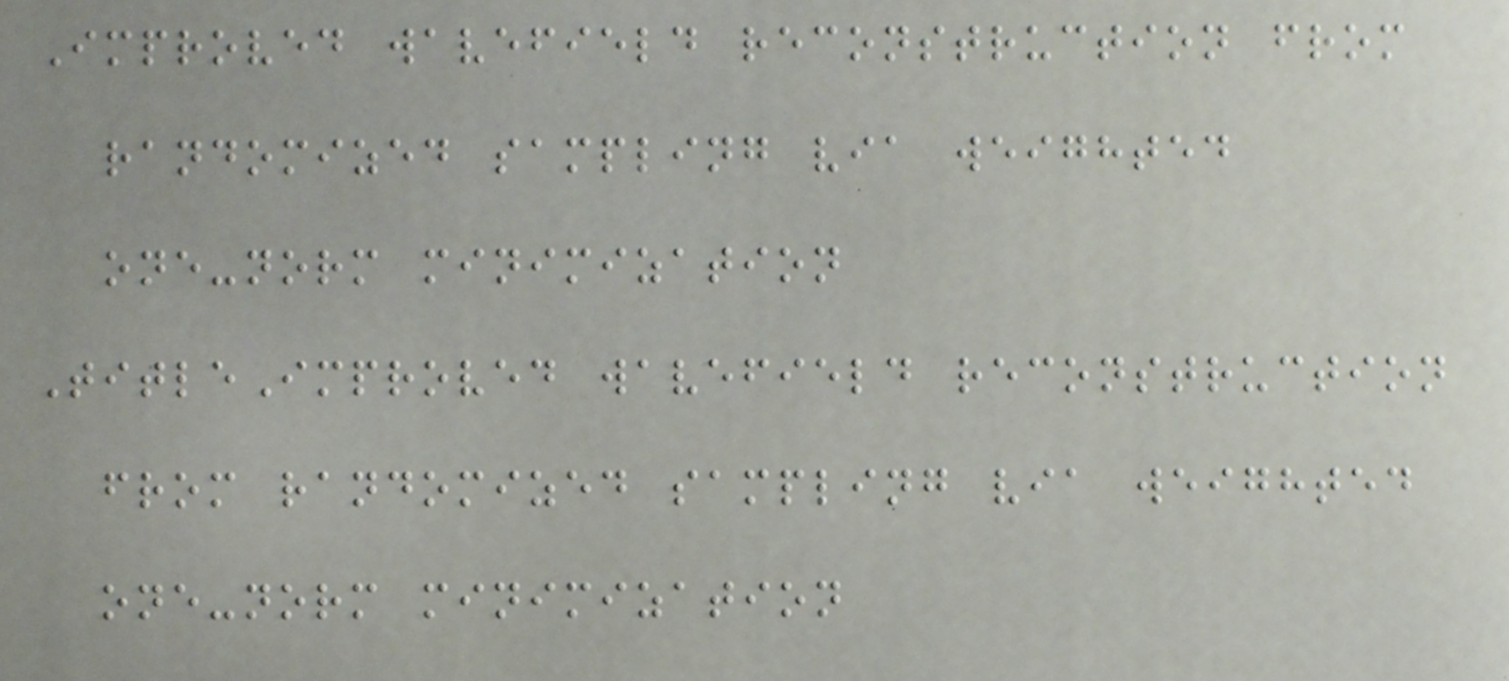Improved wavefield reconstruction from
randomized sampling via weighted
one-norm minimization
TitleImproved wavefield reconstruction
from randomized sampling via weighted
one-norm minimization
